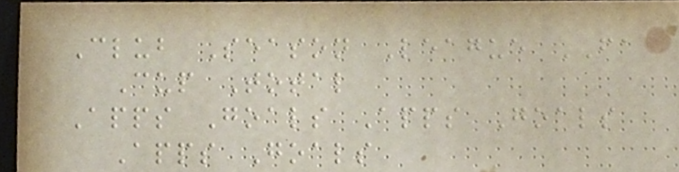Club Season League FA
Cup Total
Apps Goals Apps Goals
Apps Goals
